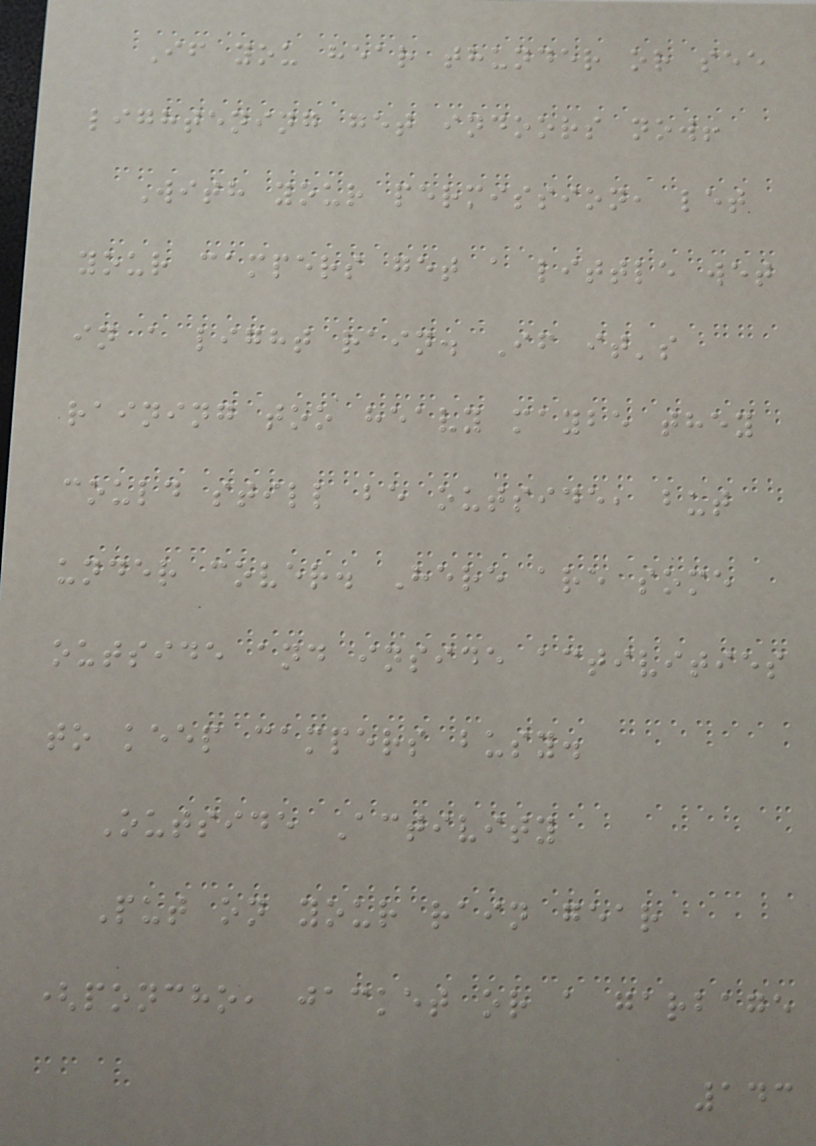If you hear thunder or see
lightening get indoors now!
With your permission, let
your campers get a little wet
in a light rain. If it's
raining too heavy maybe they
could still be outside, but
under cover. Here are some
outside and inside activities
to keep campers busy.
Outside Activity
Put on your rain gear
(poncho, jacket or a garbage
143
